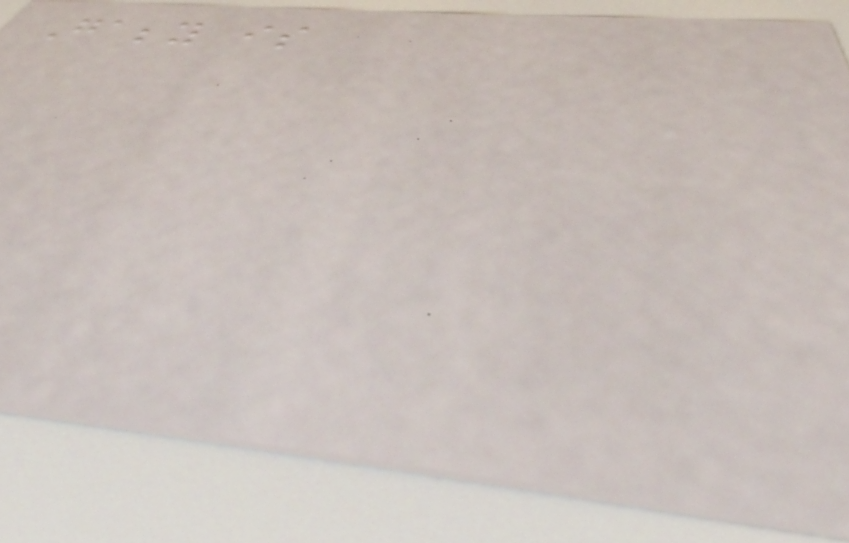Gabby is
